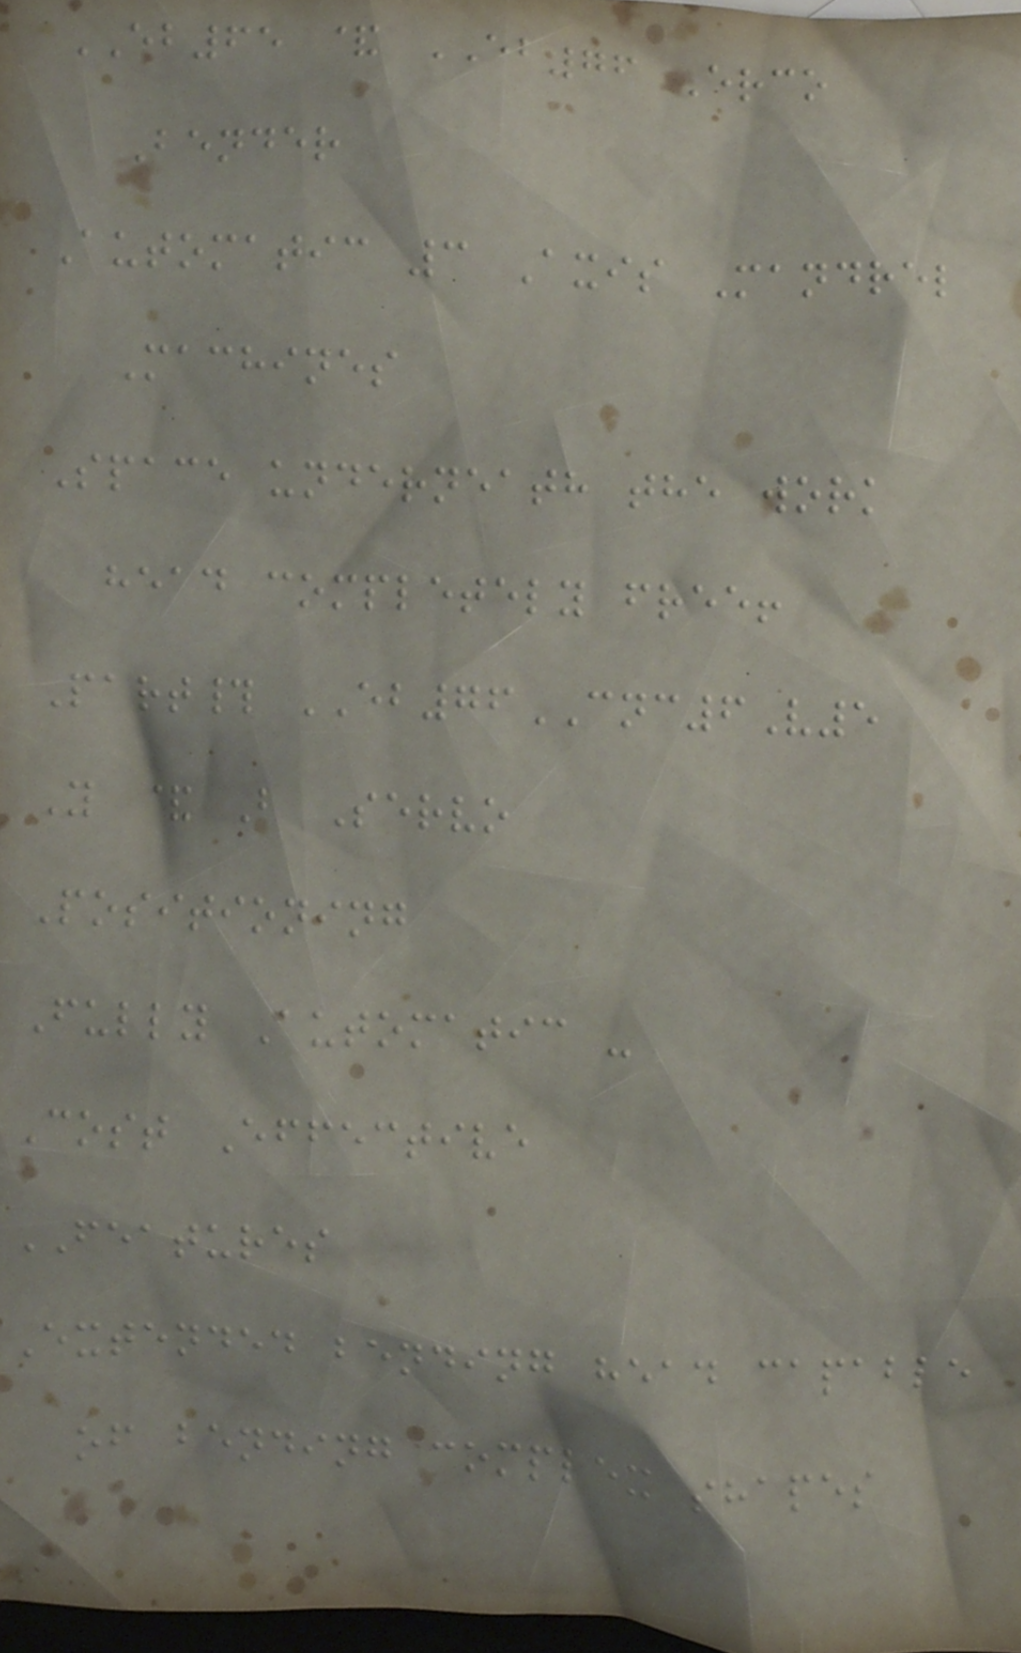EB65 & EB76 Erco
Bender
Automatic 3 Axis Mandrel
Machines
Space underneath the work
head completely free!
Part# EB76CNC6V5
Y & B Servo
Positioning
Fully Automatic -
Cost Effective
FEATURES
Extended bending head capable
of bending complex shapes
